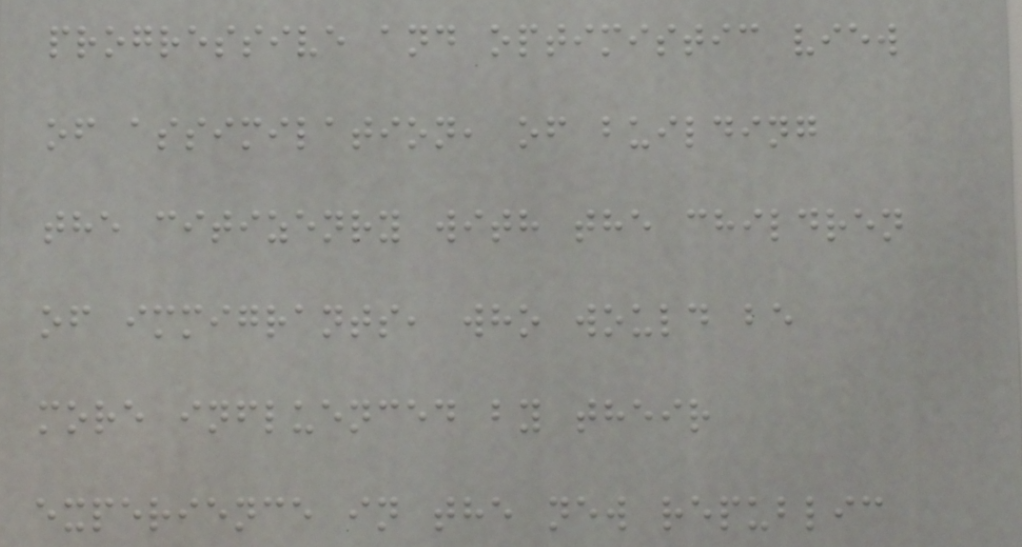progressive and optimistic view
of assimilation, of building
the citizenry with the children
of immigrants, who would be
more influenced by their
experience in the new republic
